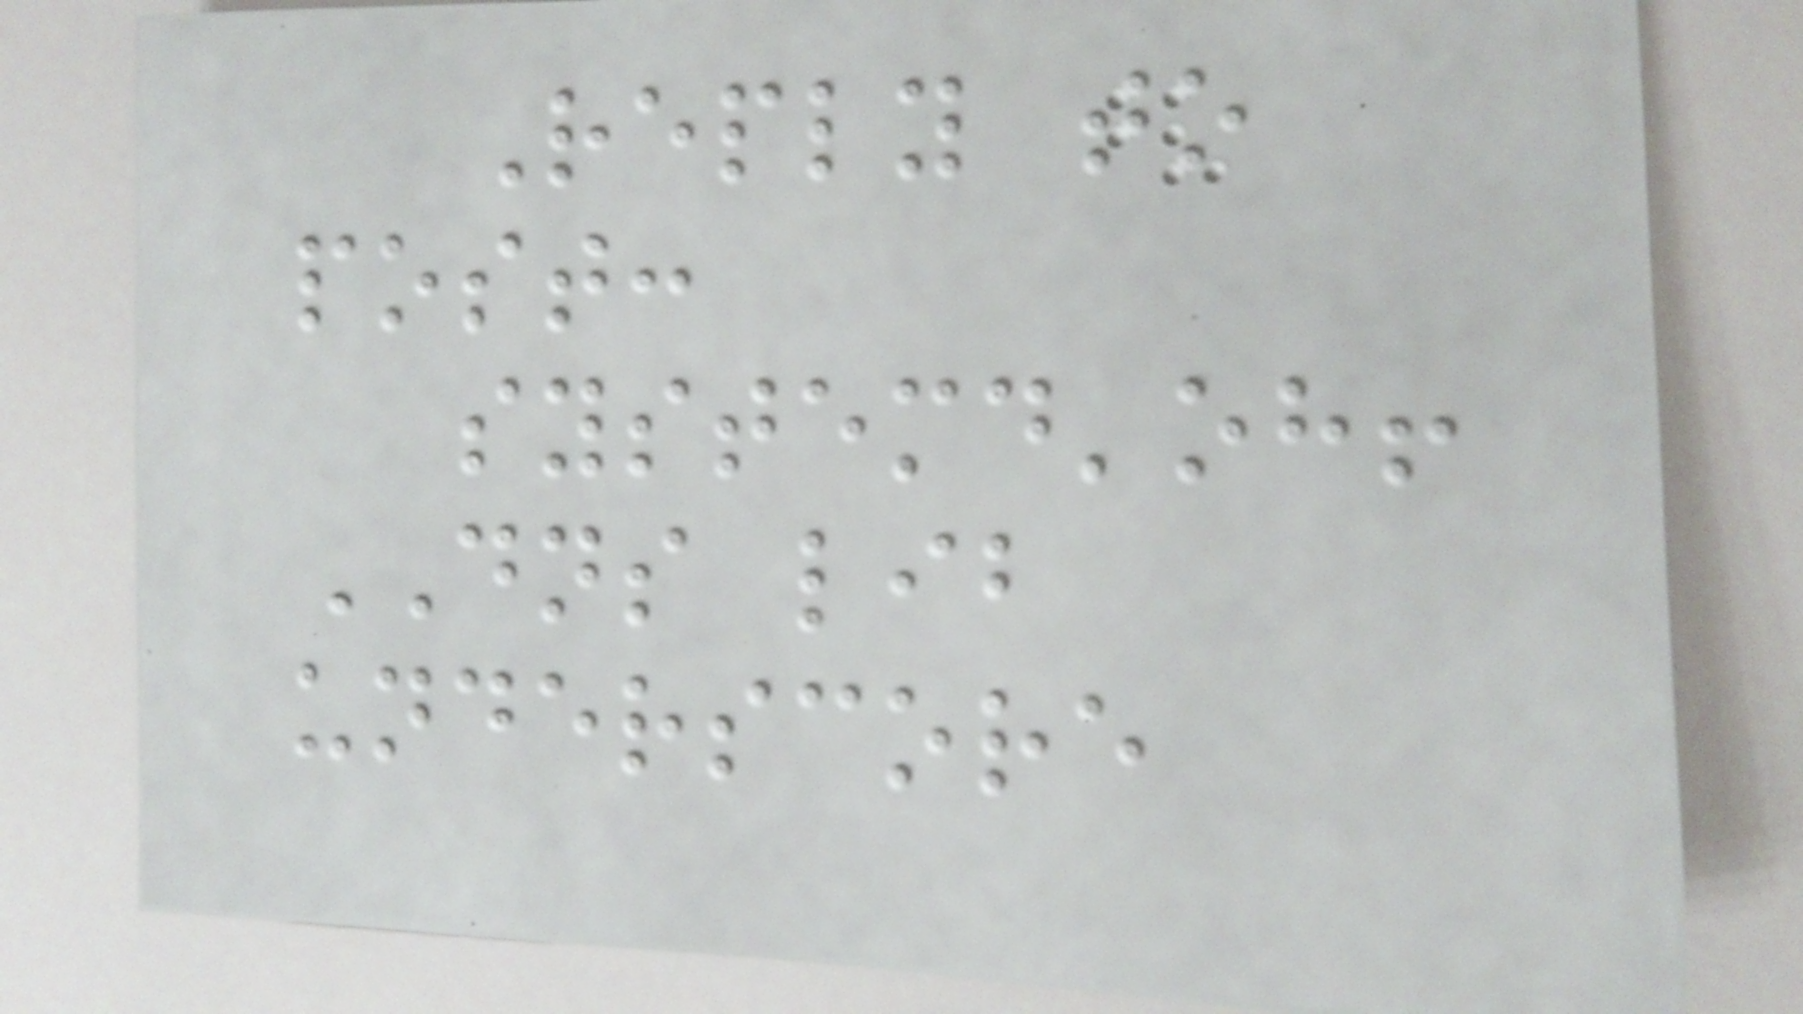Reply to
post:
systemd'oh!
DNS lib
underscore
